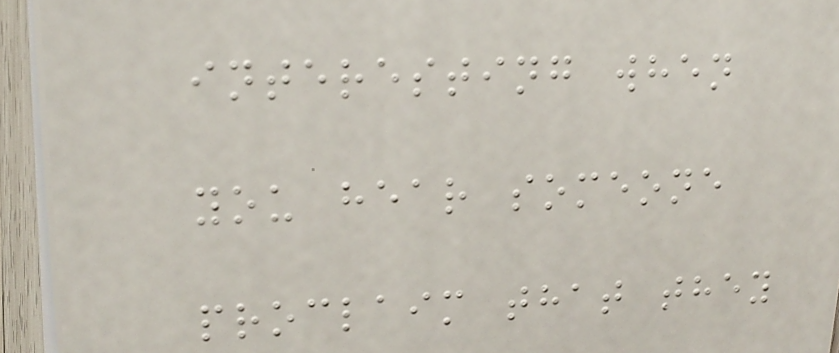interesting when
you hear someone
proclaim that they
